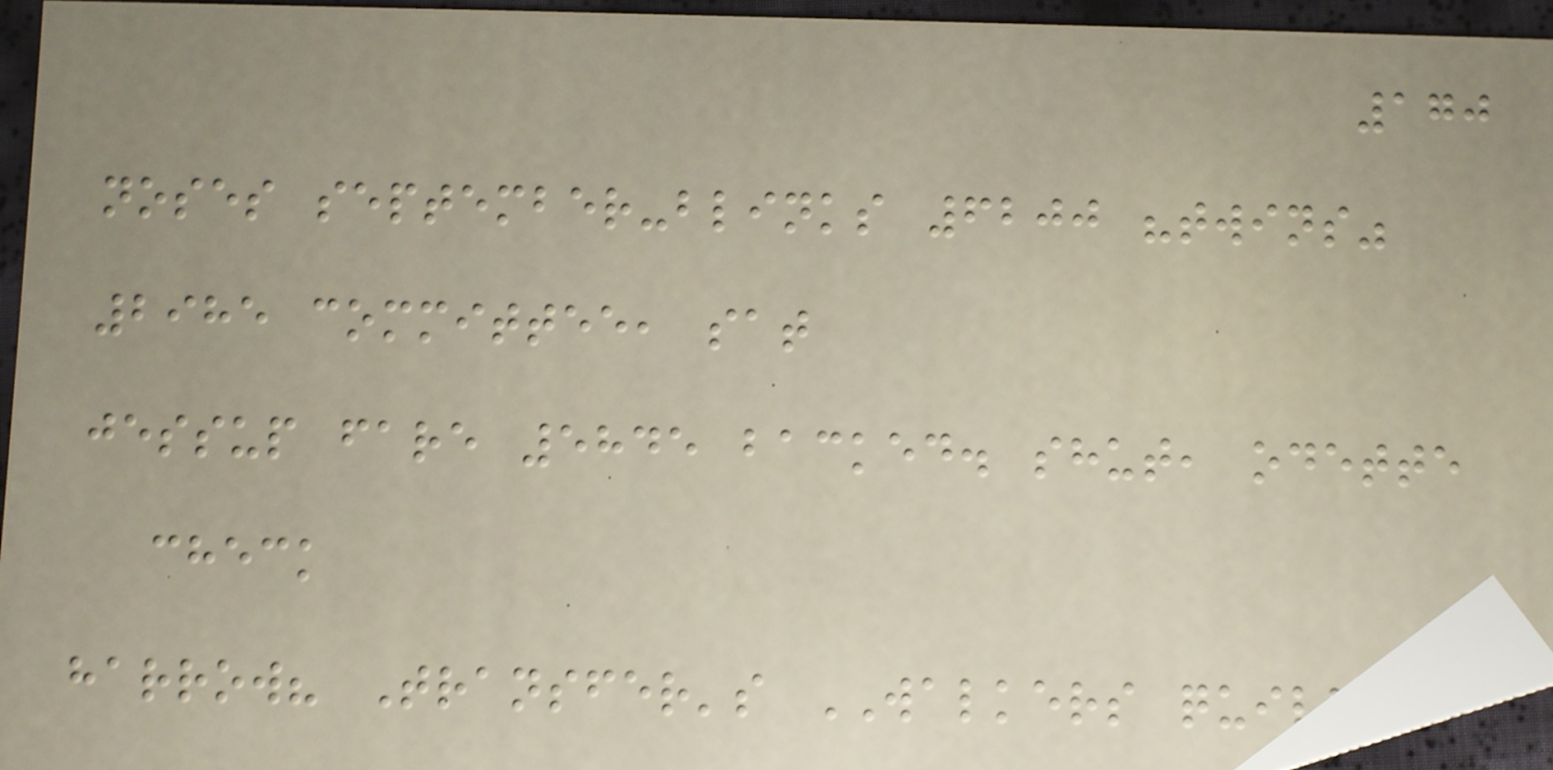170
noses september-blinks 6200 "twins"
2985 committee, sat
jessup fare 5845 backed. shut, odette
check
harrow? Transfer's WALKERS quill
